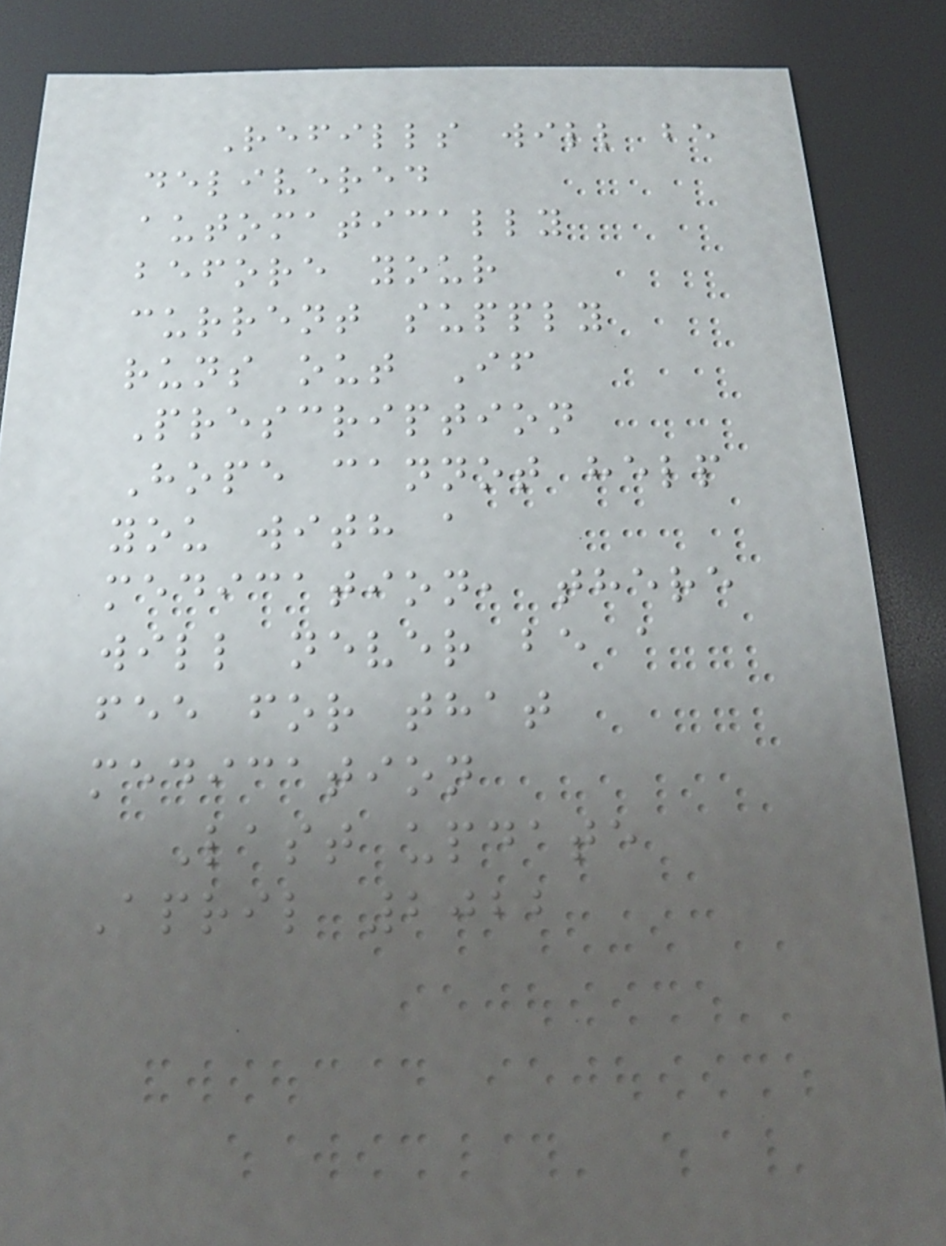Refills will be
delivered
automatically
before your
current supply
runs out If
Prescription
Hope cannot help
you with a
medication, there
will never be a
fee for that
medication
Last update
April 2022
